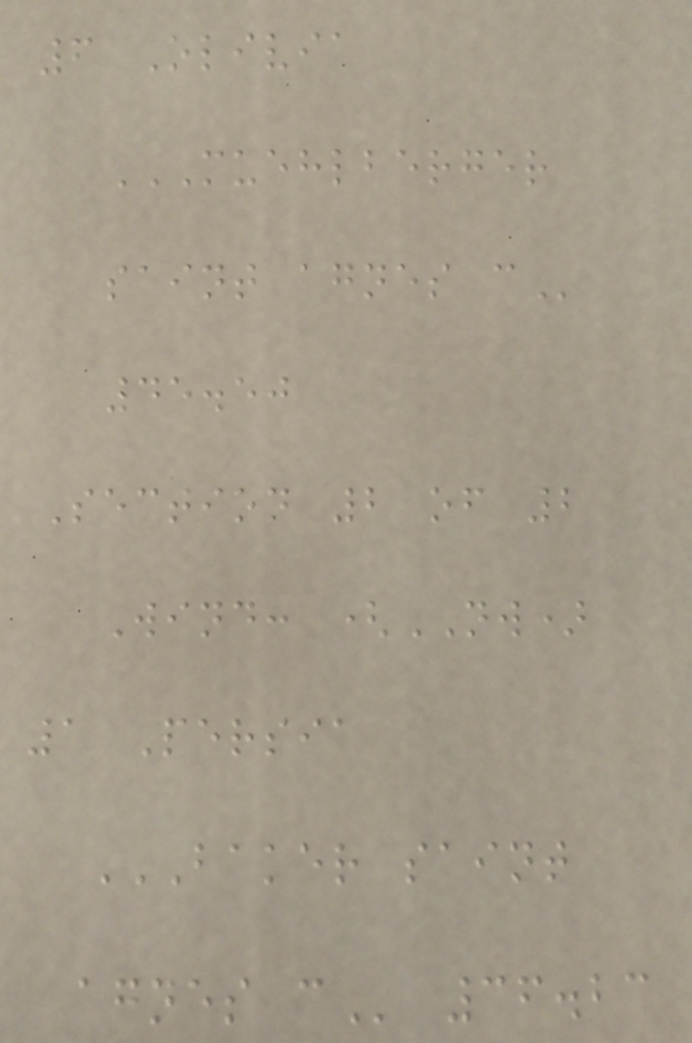6 Olivia
MUEHLBERGER
SAINT AGNES C
45.50
Section 2 of 2
Wind: (NW)
1 Persia
BAKER SAINT
AGNES C 36.23
